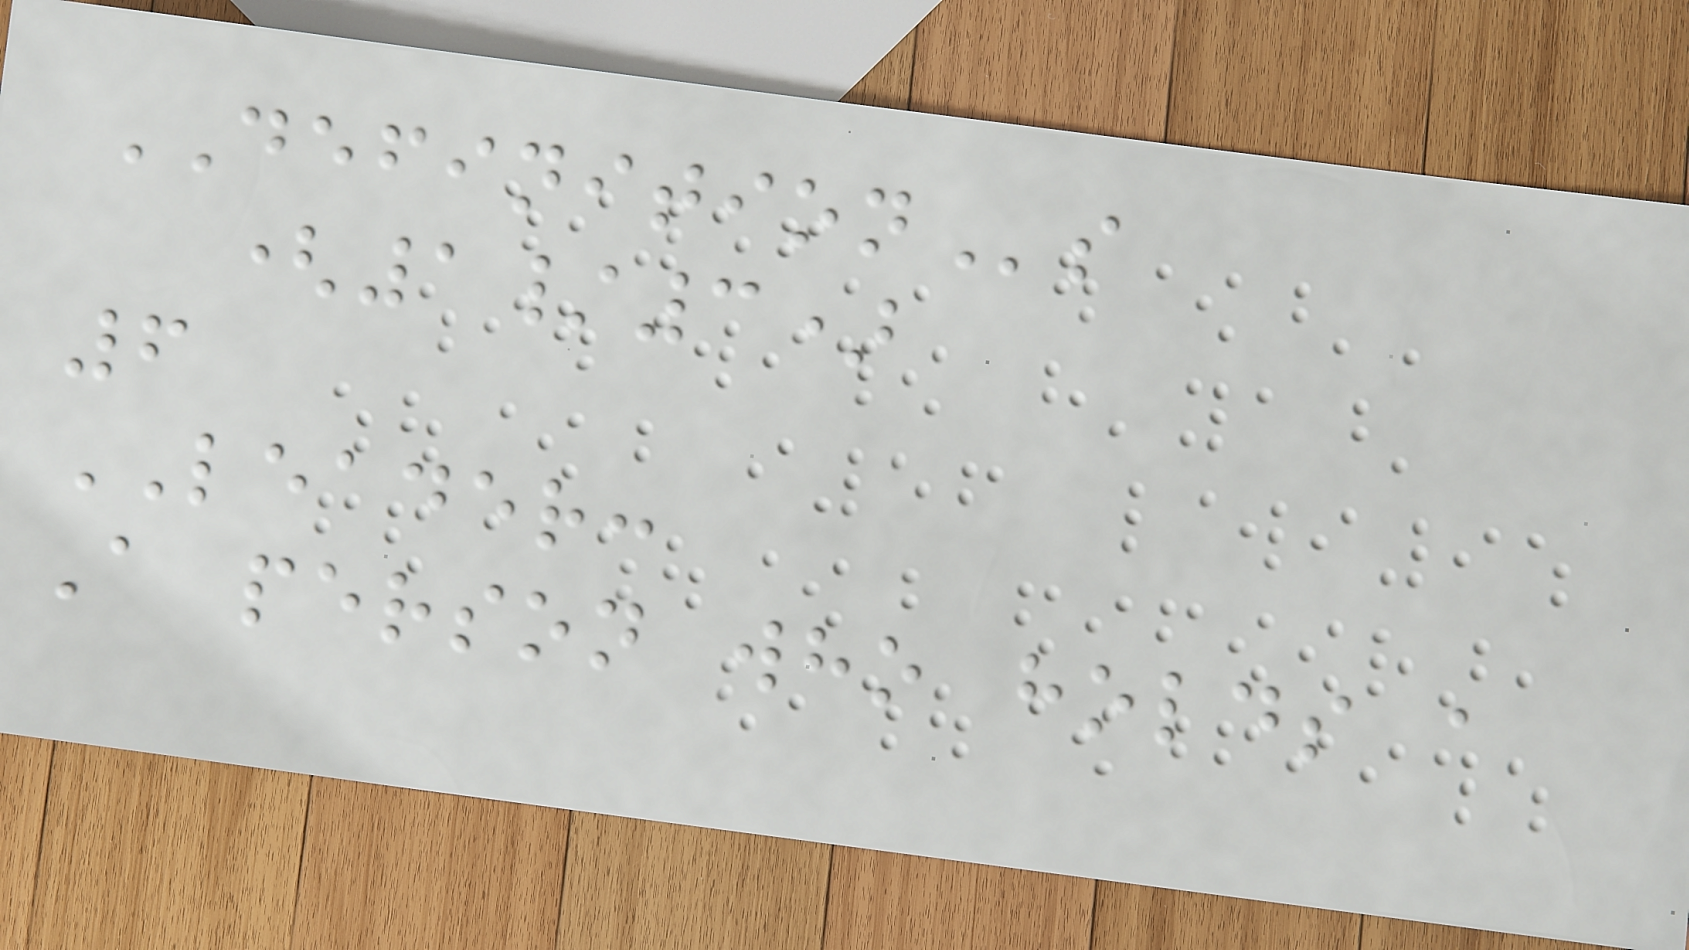DEFINITIONs
(1/3)
6
LEADER:
A person who holds a
